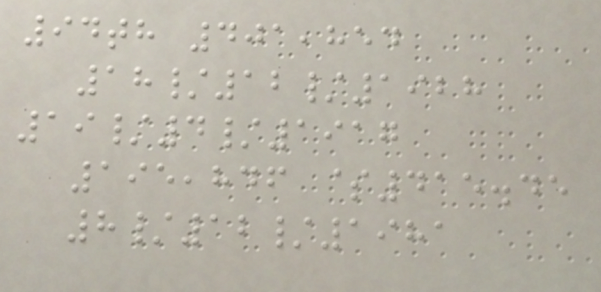94th 401,854
18/12/1928
19/4/1917
195,846 $415.45
8/12/1981
